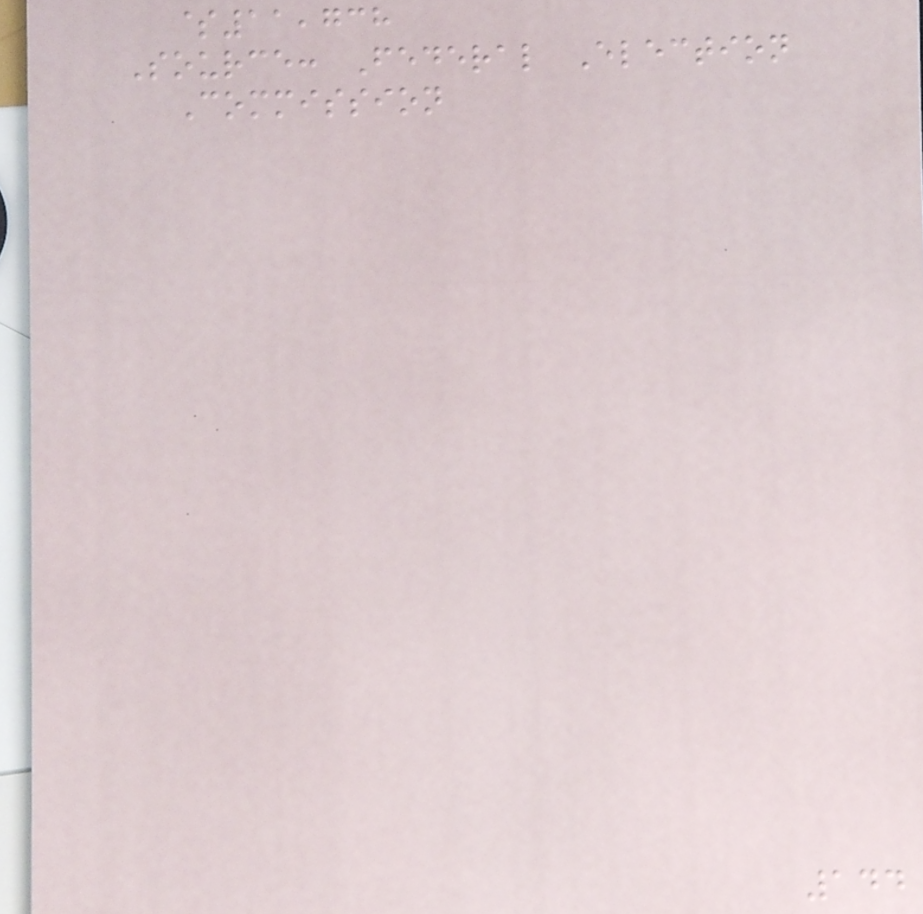$11,738
Source: Federal Election
Commission
144
